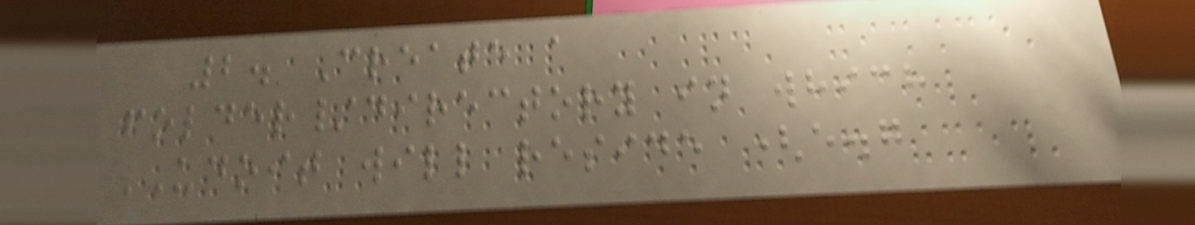2. Create a
folder/directory in which
UDOIT will reside (e.g
